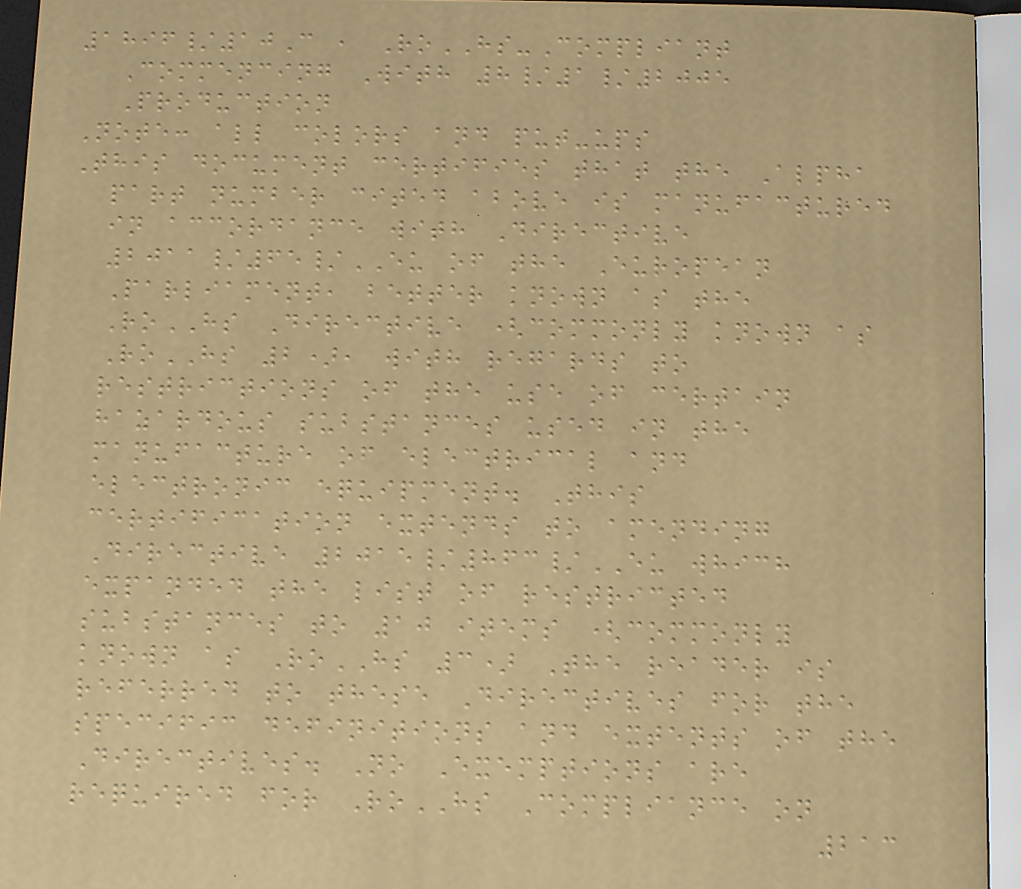1896/10C , RoHS-Compliant
Commencing With 8/1/2005
Production
Note: all colors and put-ups
This document certifies that the Alpha
part number cited above is manufactured
in accordance with Directive
2011/65/EU of the European
Parliament, better known as the
RoHS Directive (commonly known as
RoHS 2), with regards to
restrictions of the use of certain
hazardous substances used in the
manufacture of electrical and
electronic equipment. This
certification extends to amending
Directive 2015/863/EU which
expanded the list of restricted
substances to 10 items (commonly
known as RoHS 3) The reader is
referred to these Directives for the
specific definitions and extents of the
Directives. No Exemptions are
required for RoHS Compliance on
213
